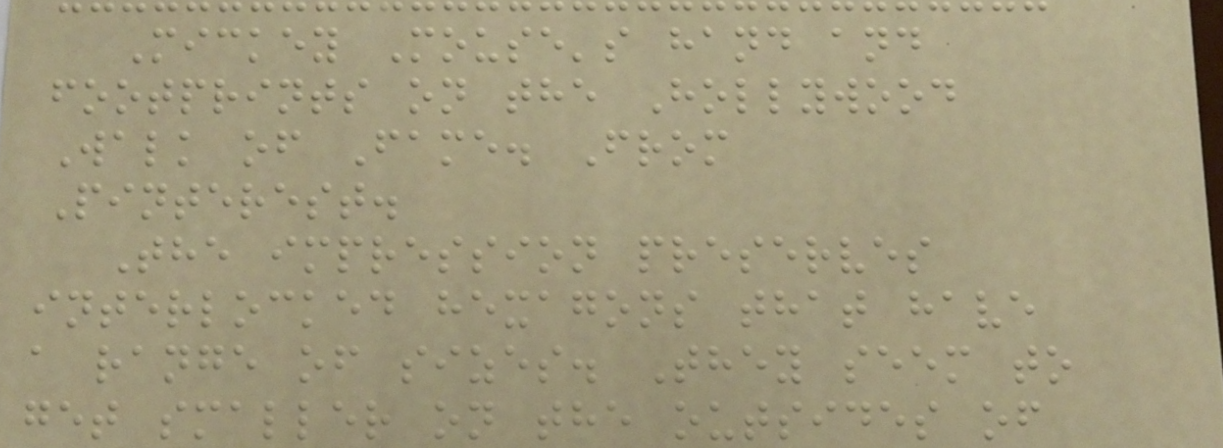Mickey Mouse's hand and
footprints on the Hollywood
Walk of Fame. From
Pinterest.
The impression preserves
interlocked hexagons that have
a range of sizes. They seem to
get smaller on the outsides of
